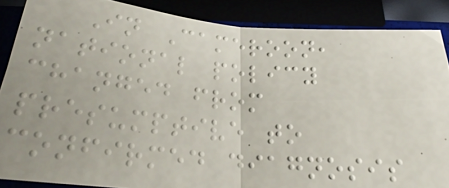In Cameroon,
national policy
changed from
presumptive to
confirmed diagnosis
